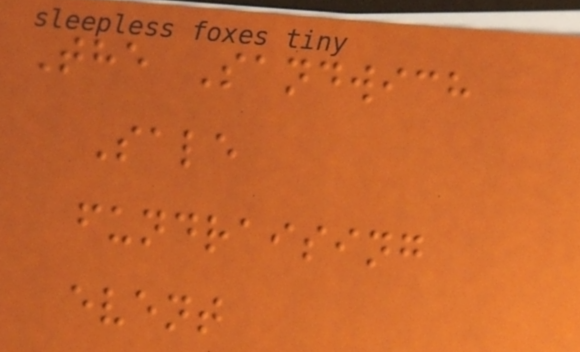The Sandwich
Sale
fundraising
event
